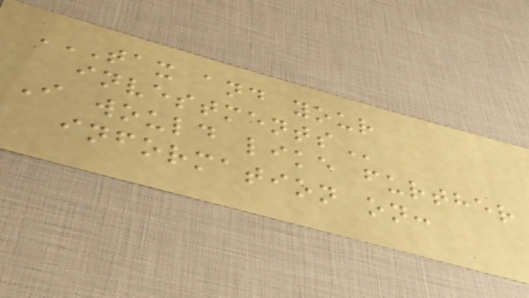TAX AND YOUR
INVESTMENTS
I would like further
information on:
